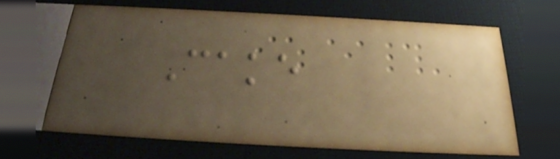Cake
